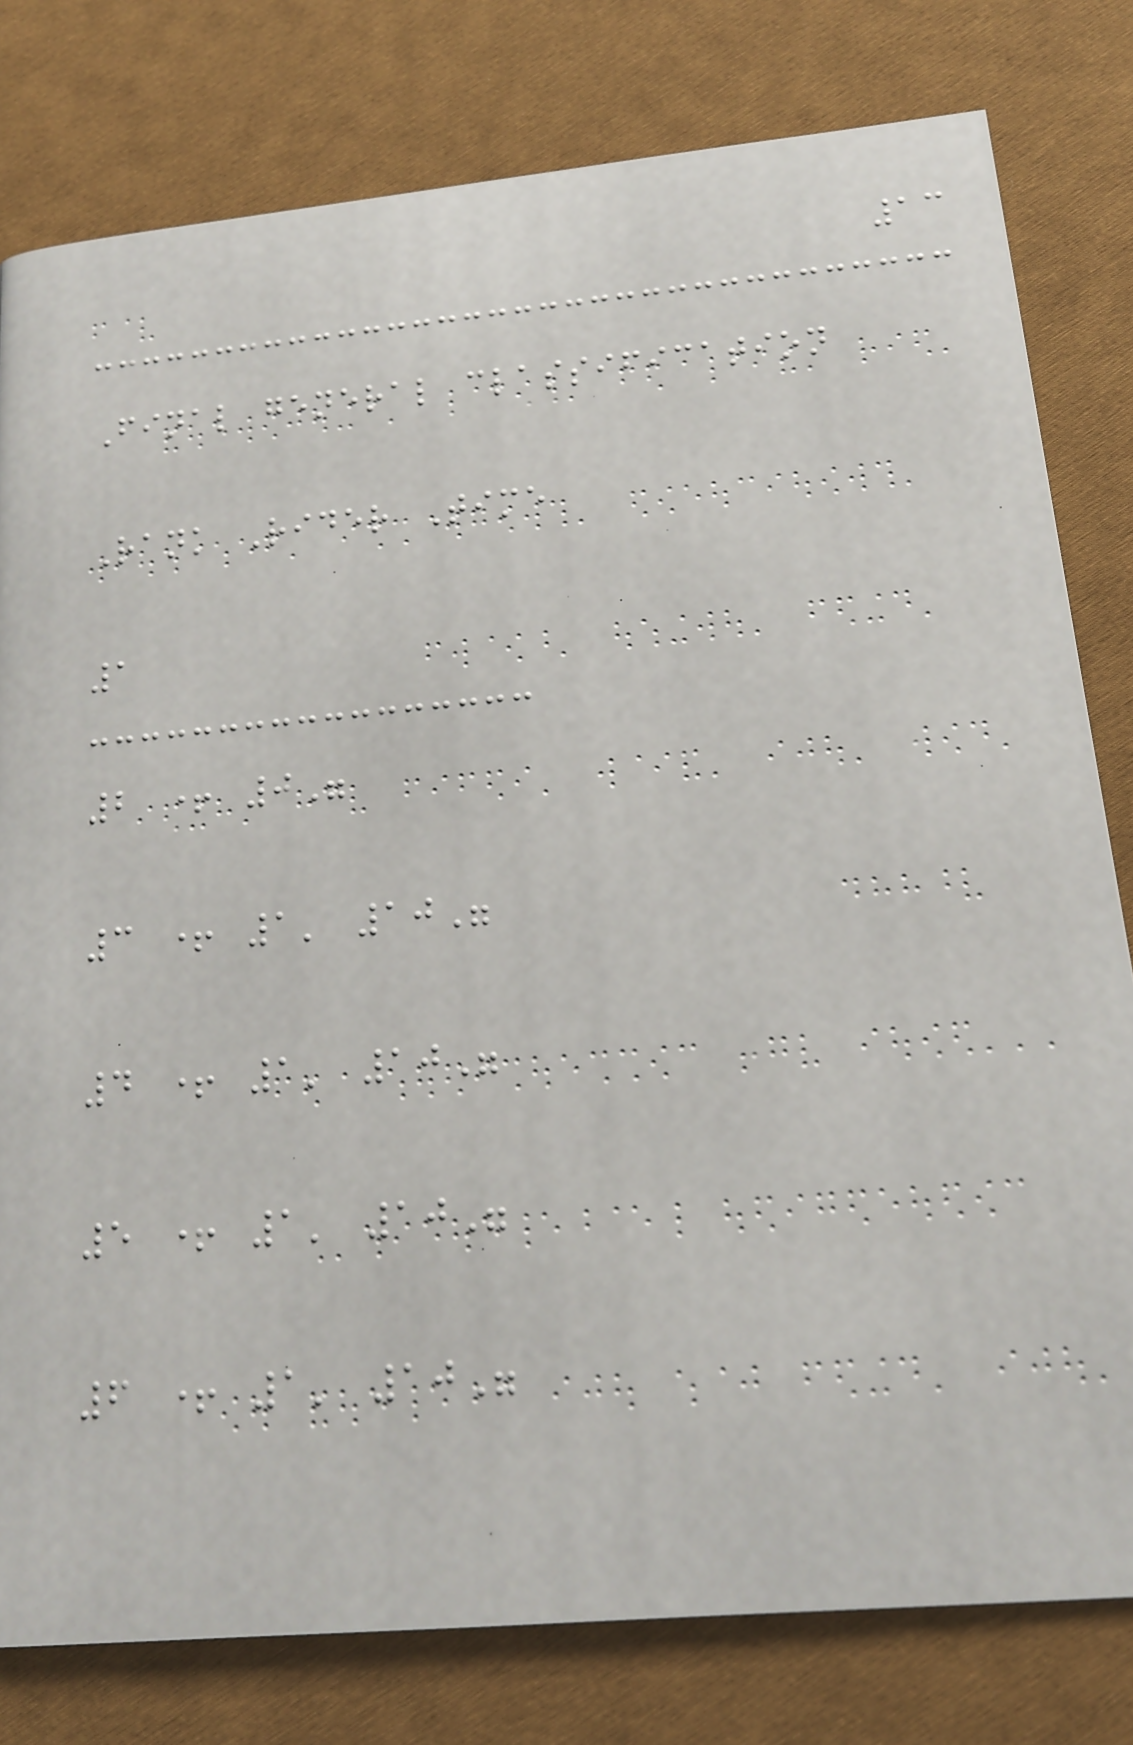13
Final general classification
Rank Rider Time
1
2 + 0"
3 + 1' 10"
4 + 1' 10"
5 + 1' 10"
6 + 1' 10"
